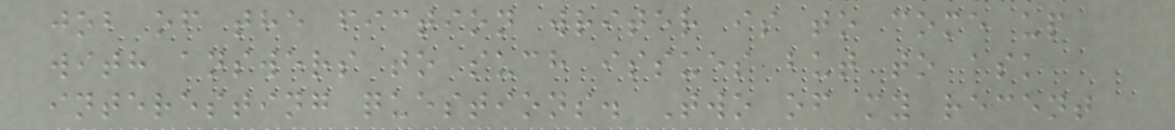job of the fiction writer is to come up
with answers to such issues but to ask
interesting questions. Two of my recent
